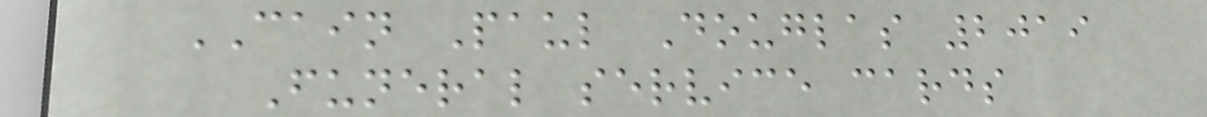CAIN Paul Douglas 2019
Funeral service cards
